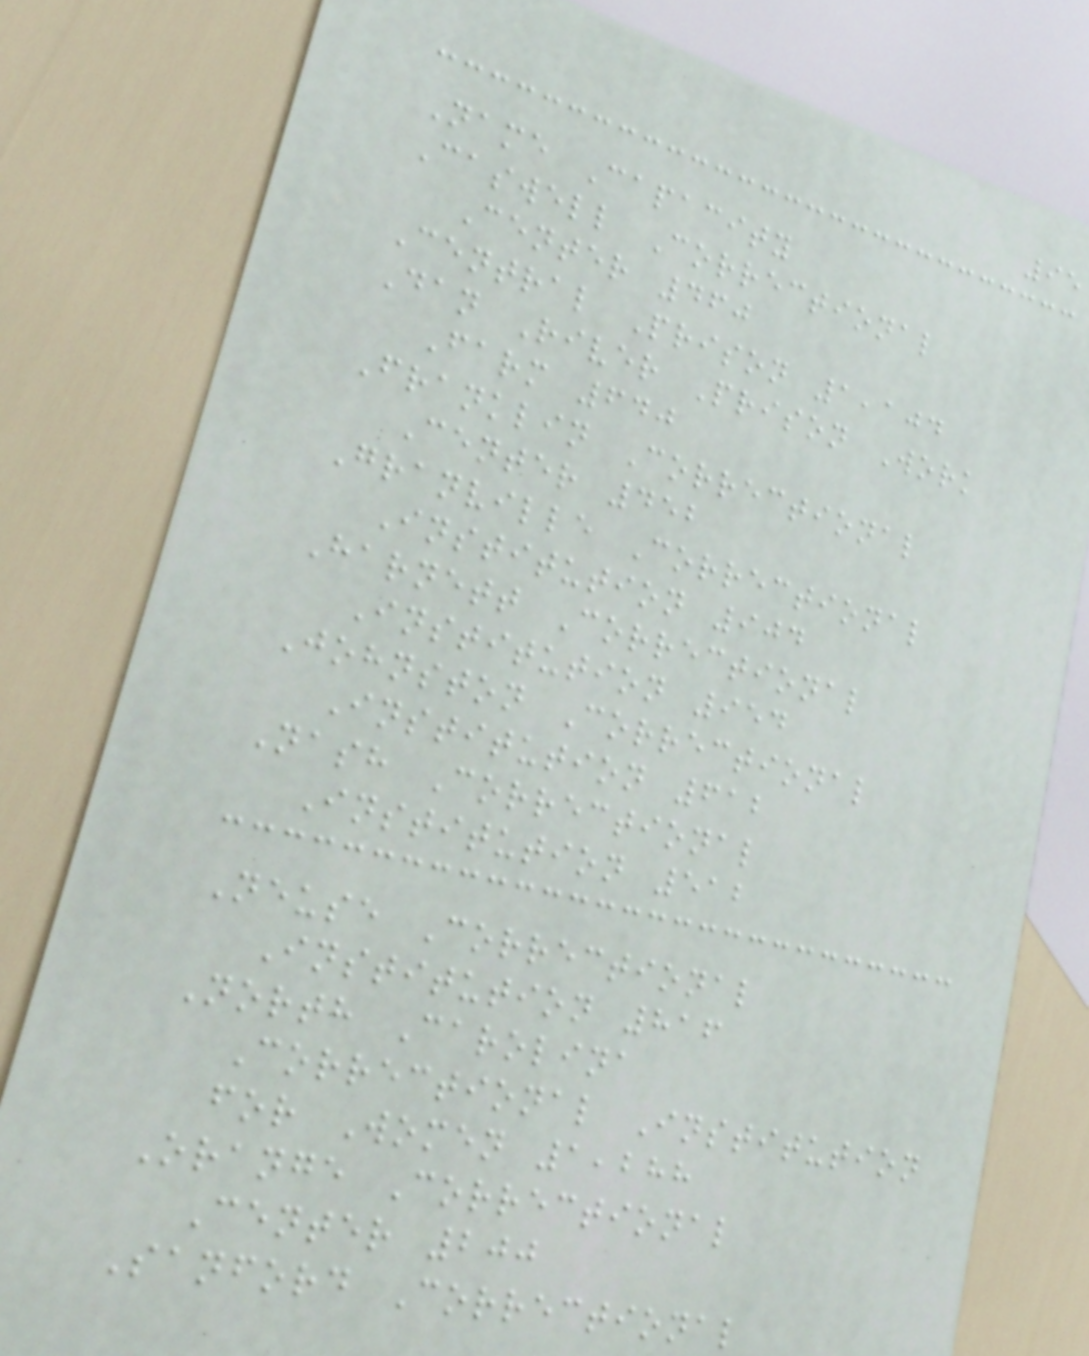95
Name Capacity
Caswell Correctional
Center 460
Central Prison 1,104
Dan River Prison Work
Farm 640
Franklin Correctional
Center 452
Granville Correctional
Institution 904
Harnett Correctional
Institution 954
Johnston Correctional
Institution 612
Nash Correctional
Institution 512
Neuse Correctional
Institution 816
North Carolina
Correctional Institution
for Women 1,288
Orange Correctional
Center 200
Sanford Correctional
